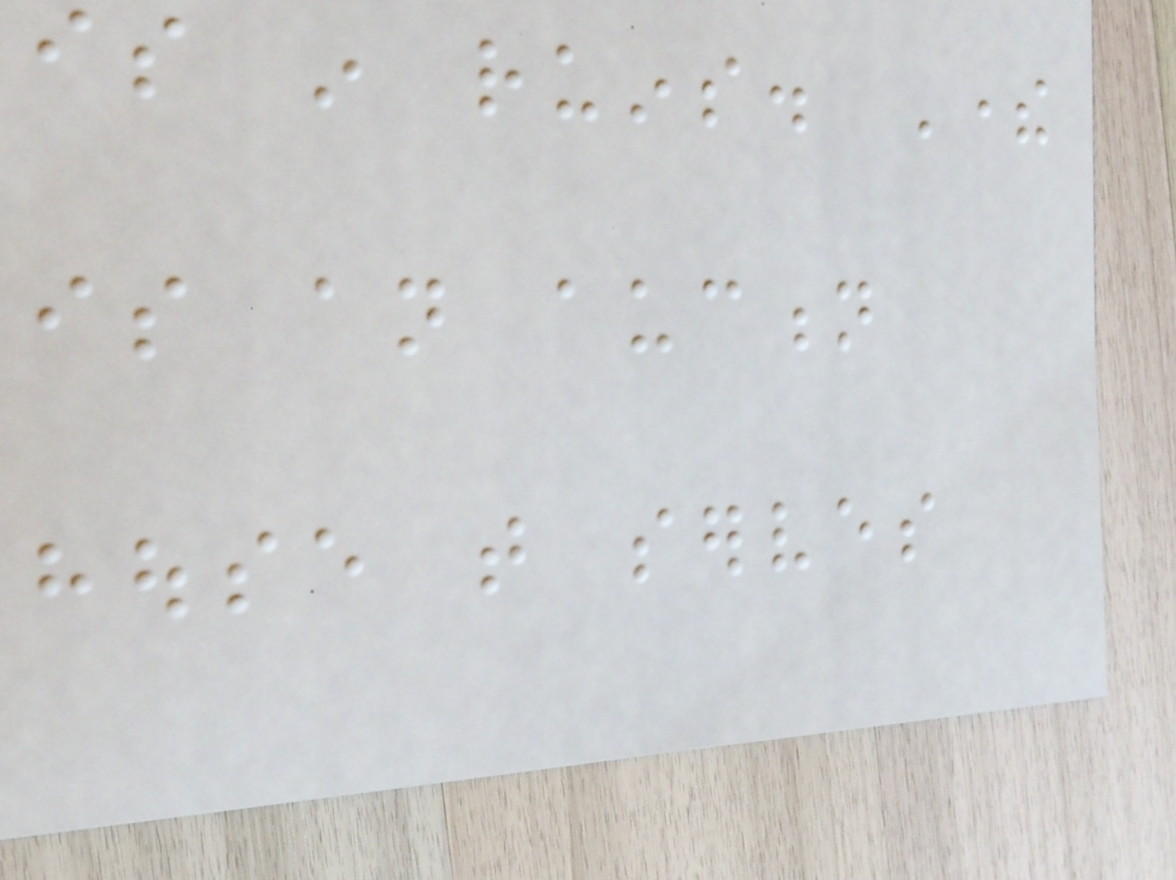is in ruins. There
is an auction
house that serves
